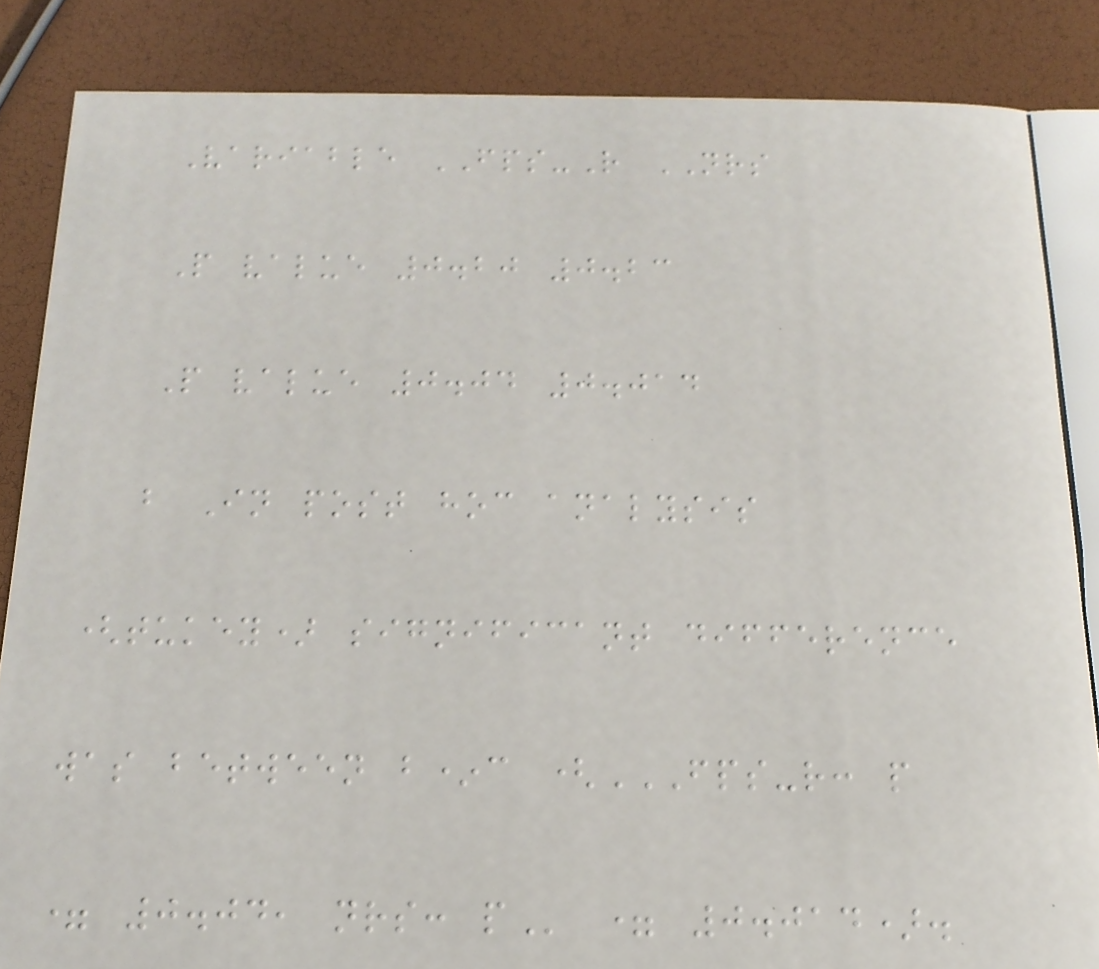Variable FPS-R NRS
P value 0.20 0.23
P value 0.04 0.014
b In post hoc analysis
(tukey) significant difference
was between b*c (FPS-R: P
= 0.04, NRS: P = 0.014).
